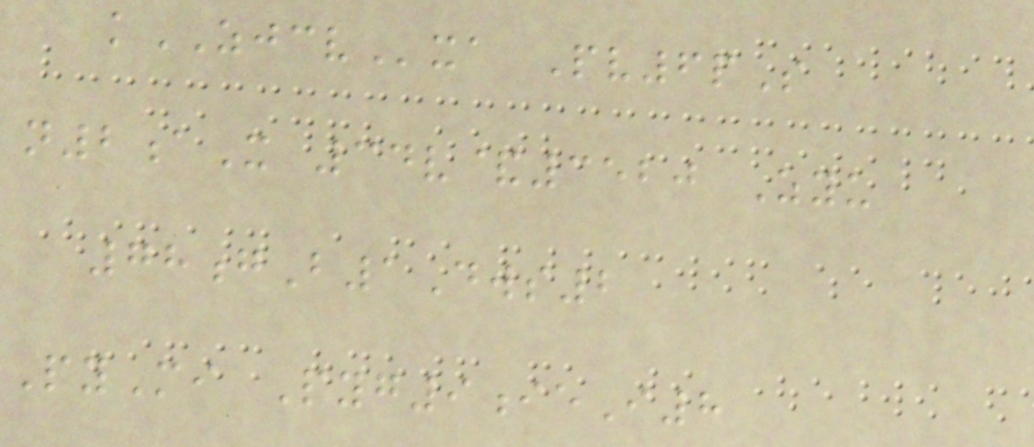kZJCVxa Pv6pS
n2aX 34v&3520 Zyu
78gB1Dws2
PyMi Pyg9ieI8
